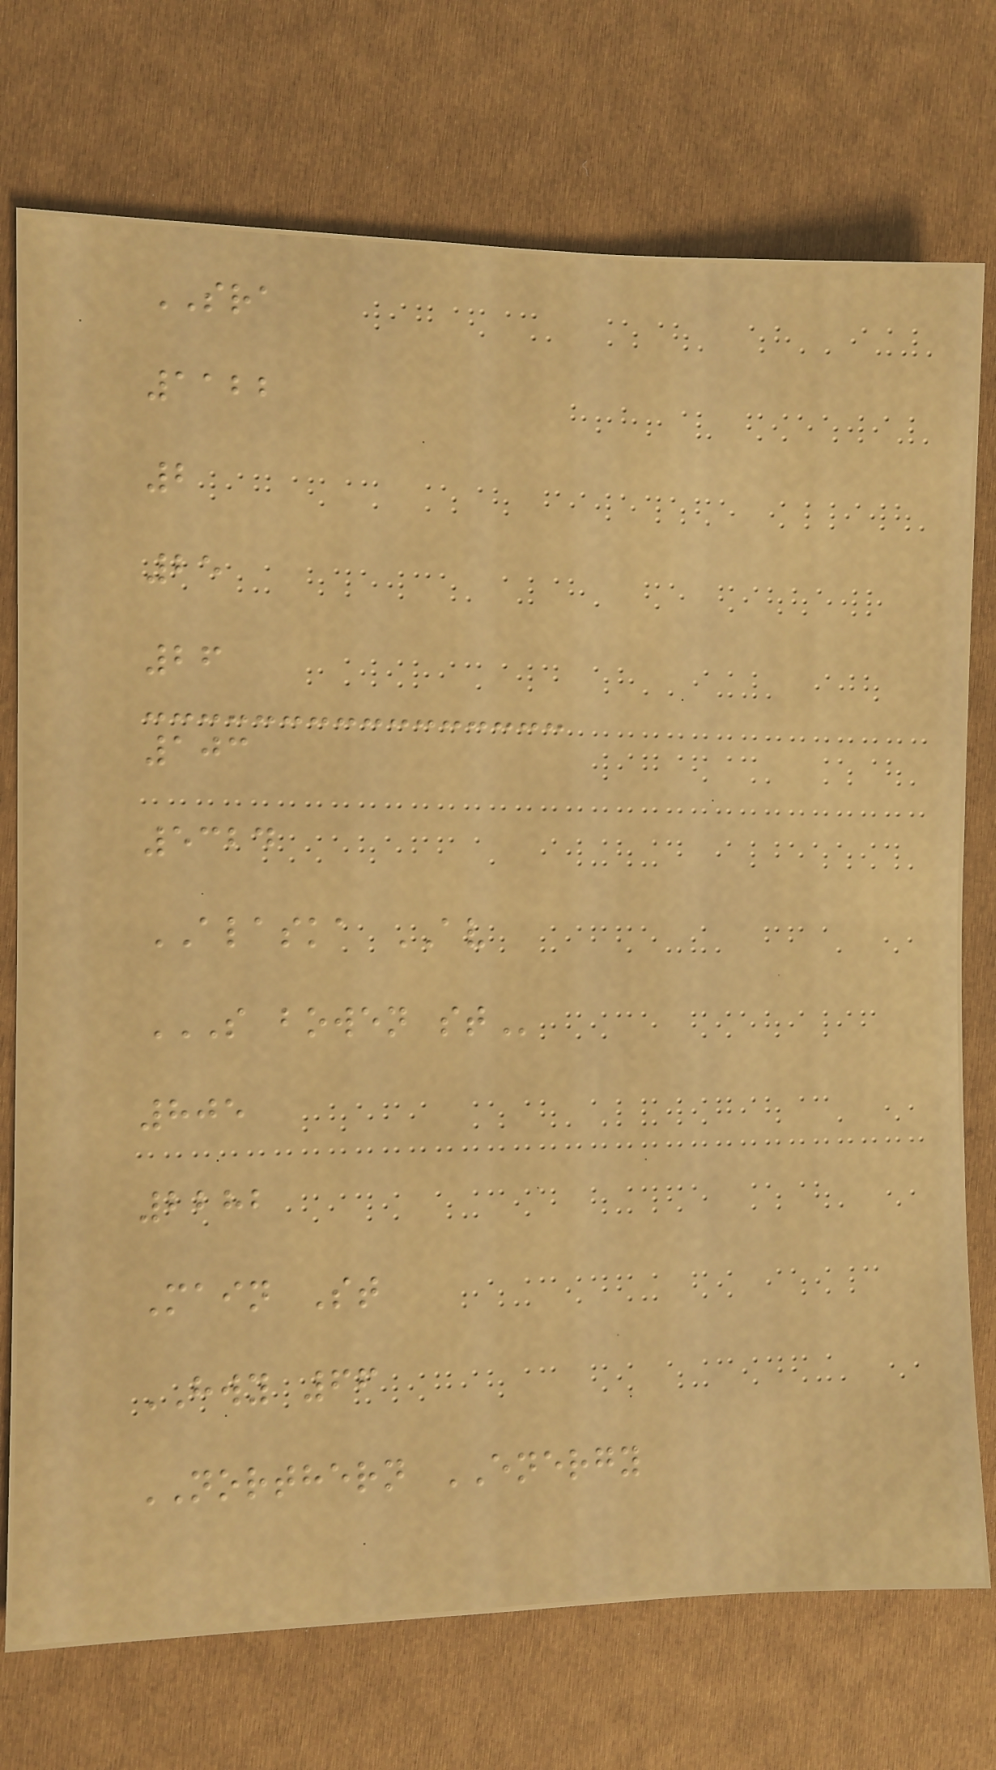SRA
1122
2
25
26
103
5324
ALASKA AV
S BOWEN ST
805
2282
Main St
HWY 66
NORTHERN ENERGY
